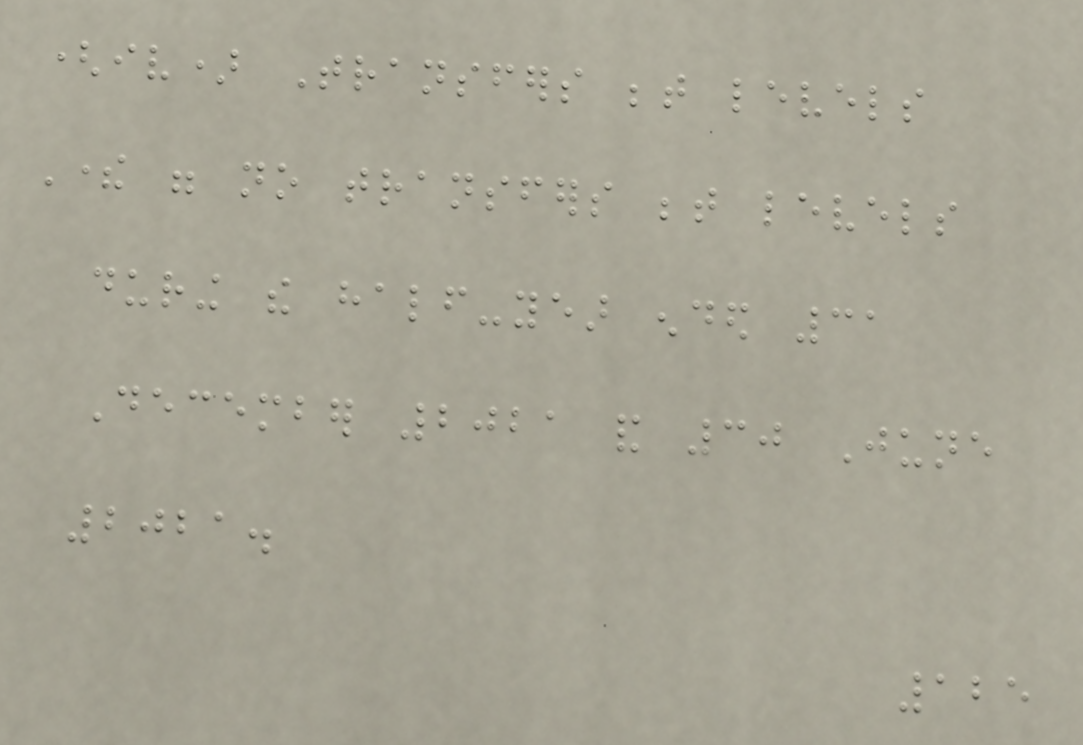(iv) Transfers between levels
There were no transfers between levels
during the half-year ended 31
December 2021 and 30 June
2021.
125
